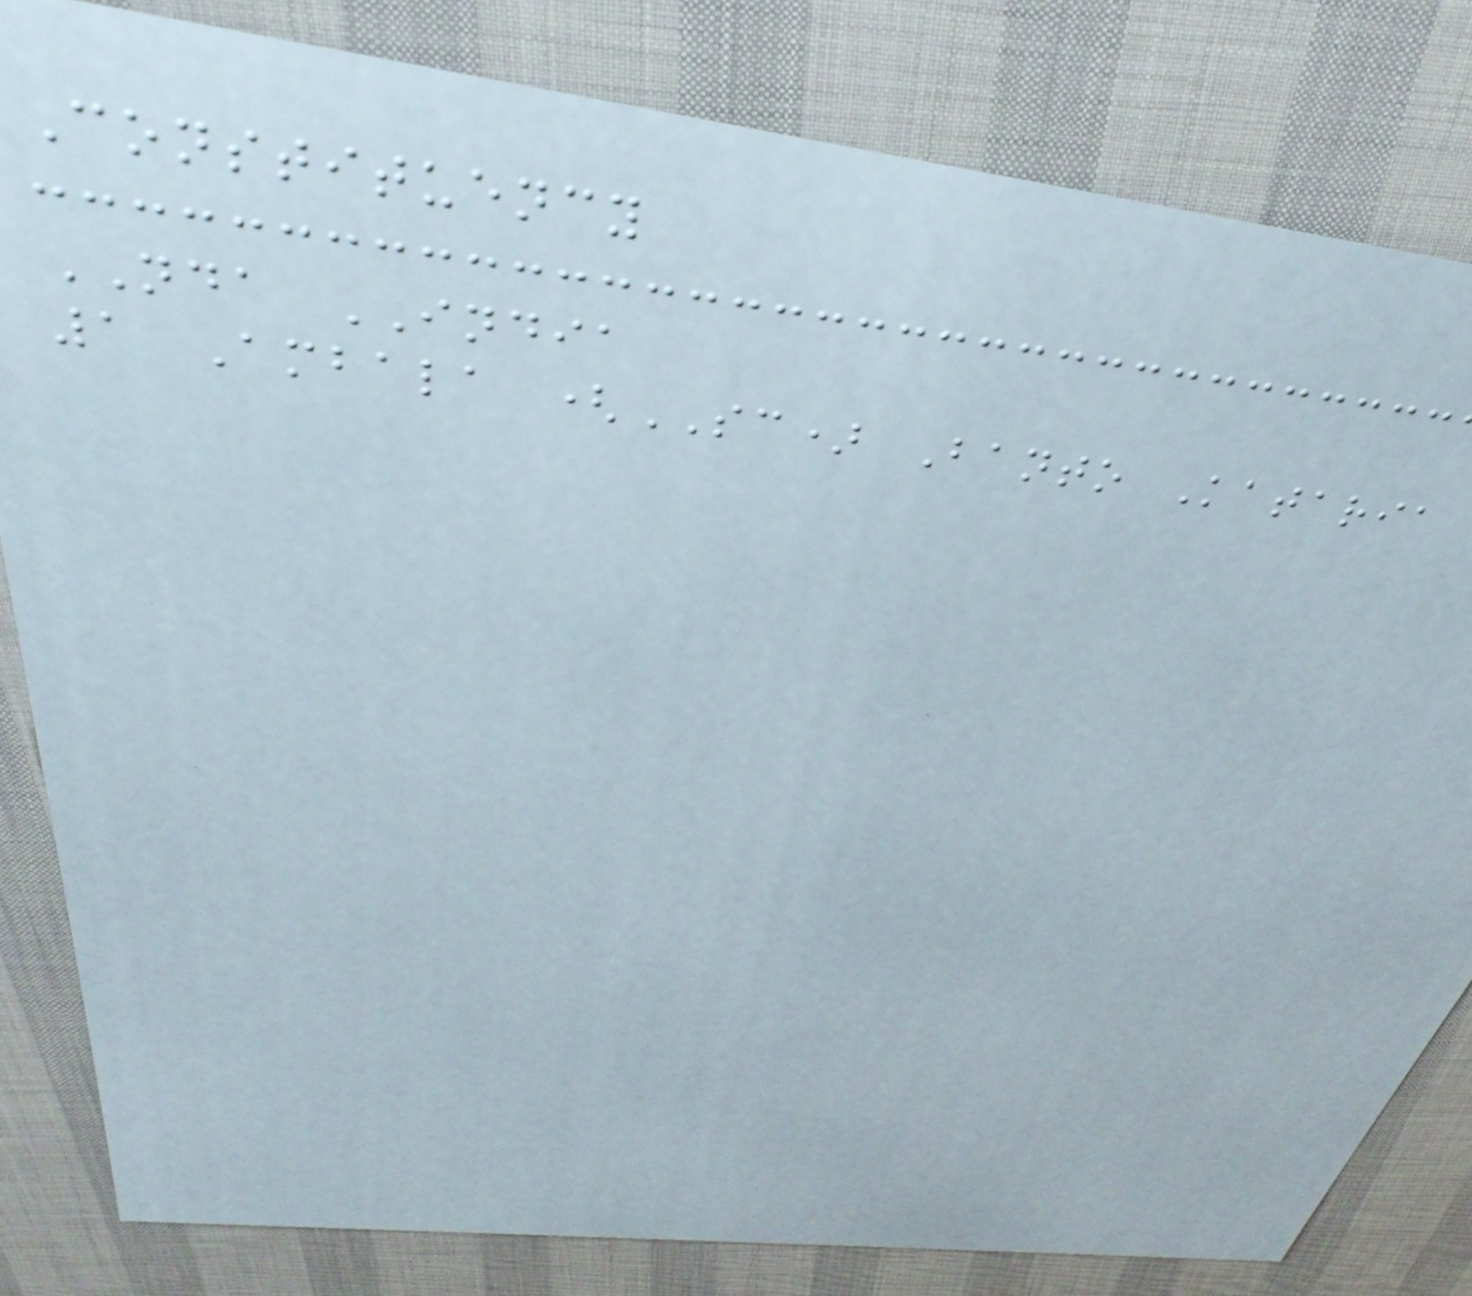Constituency
NDA INDIA
1 Ambala (SC) Banto Kataria
